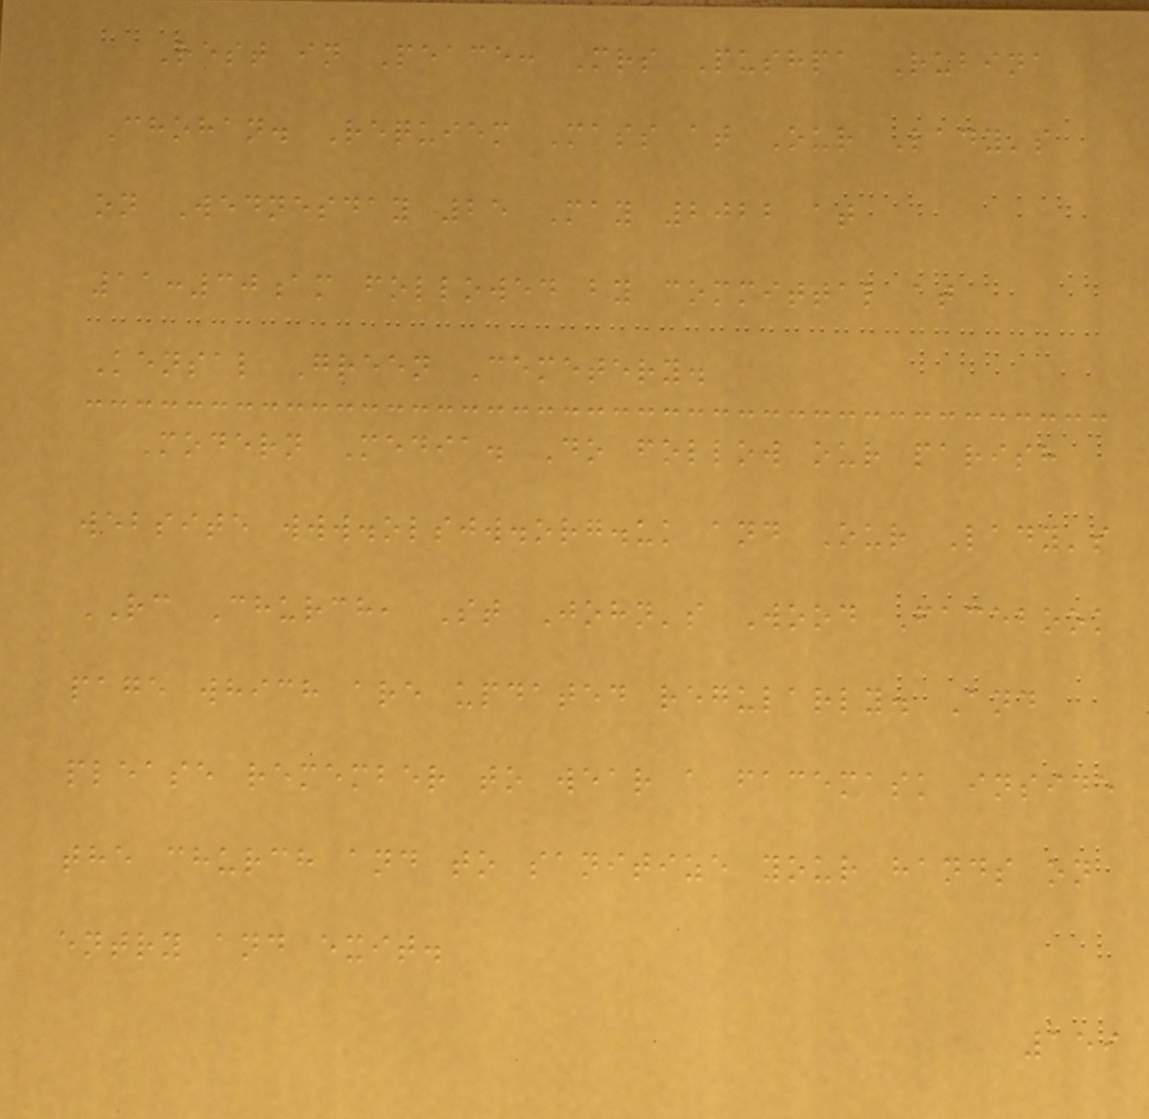Rest in Peace: Mrs Pushpa Rubina
Chohan. Requiem Mass at Our Lady's
on Wednesday 25 May 2022 at
11:30am followed by committal at
Kensal Green Cemetery.
Modern Media. Do follow our parish
website www.olsjw.org.uk and Our Lady's
RC Church, St John's Wood Facebook
page which are updated regularly. And
please remember to wear a facemask inside
the church and to sanitize your hands on
entry and exit.
159
